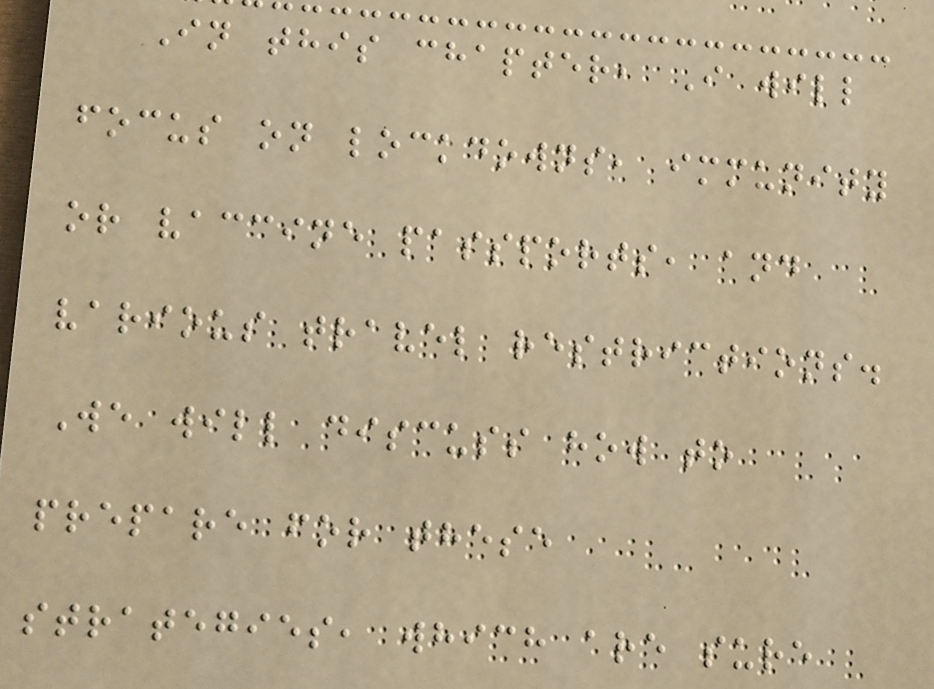In this chapter, I will
focus on lockdowns, immunity
or vaccine passports, and
various travel restrictions.
We will discuss how to
prepare for these
strategies, which are sure
